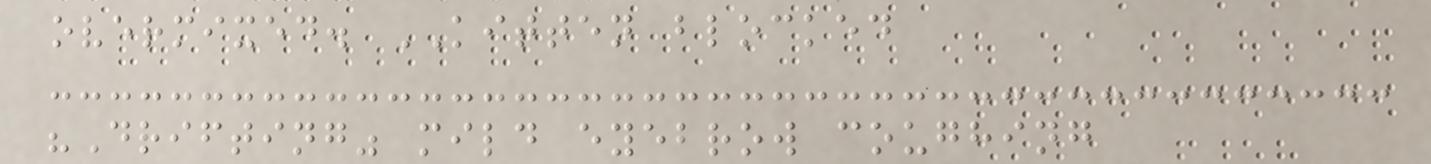overmixed. KITTEN blocked
"Drifting" mild eyebrow coughing
